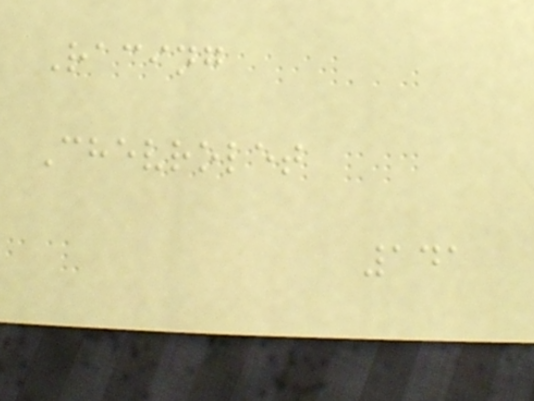Racing
Chevrolet
141
